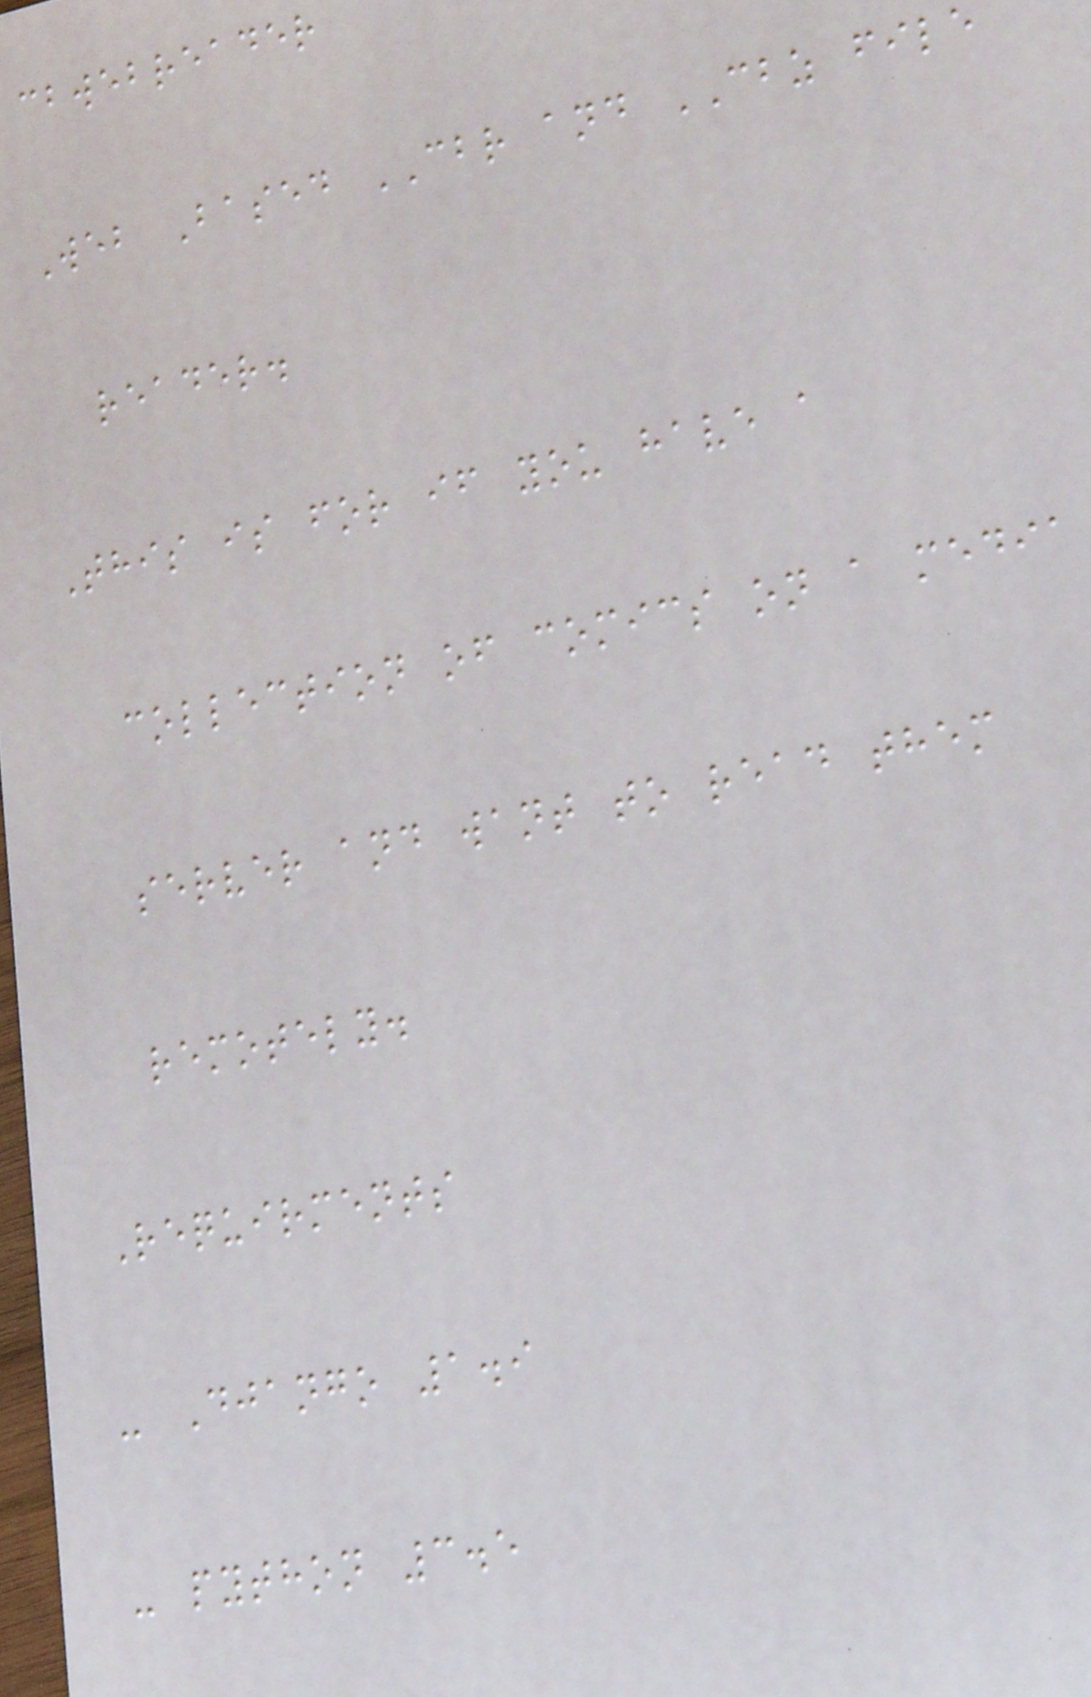cbwebreader
Web Based CBR and CBZ file
reader.
This is for if you have a
collection of comics on a media
server and want to read them
remotely.
Requirments
- Django 1.9
- python 3.5
